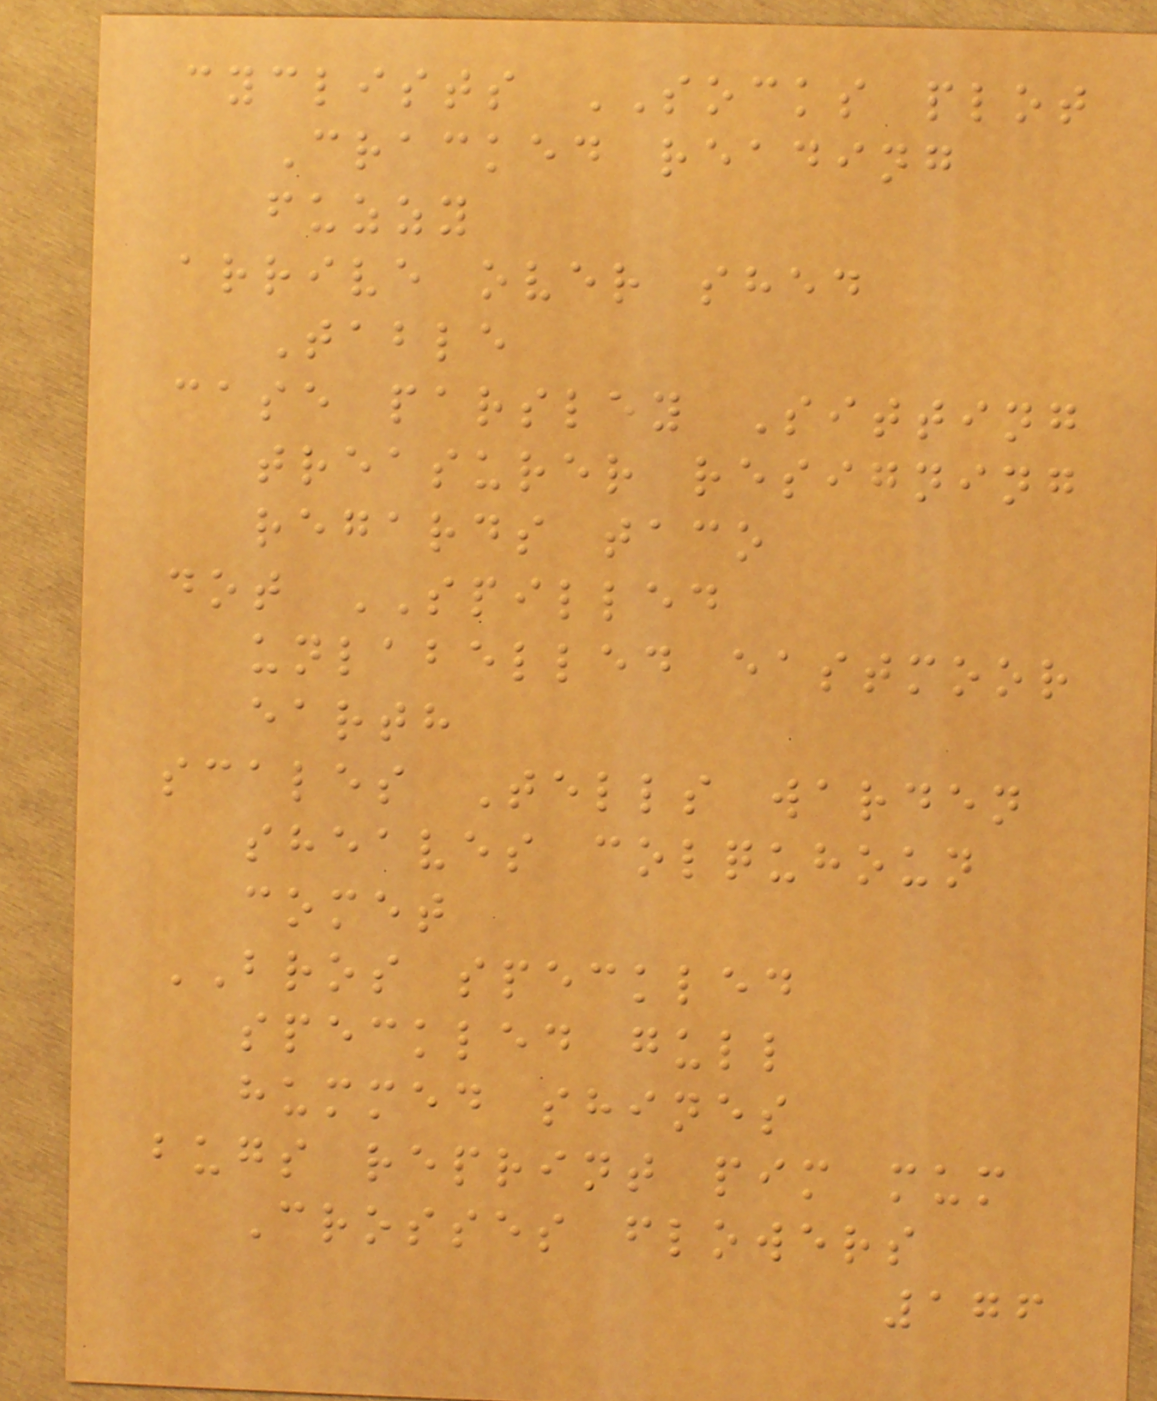cyclists SOCKS plot
Cracked reading
fuzzy
arrive over shed
Table
case parsley Sitting
treasurer resigning
regards taco
dot SPILLED
unlabelled eastmoor
earth
scales Tells warden
sheaves colquhoun
comet
BROS speckled
speckled gull
hummed shines
bugs reprint pim mum
Crosses flowers
176
